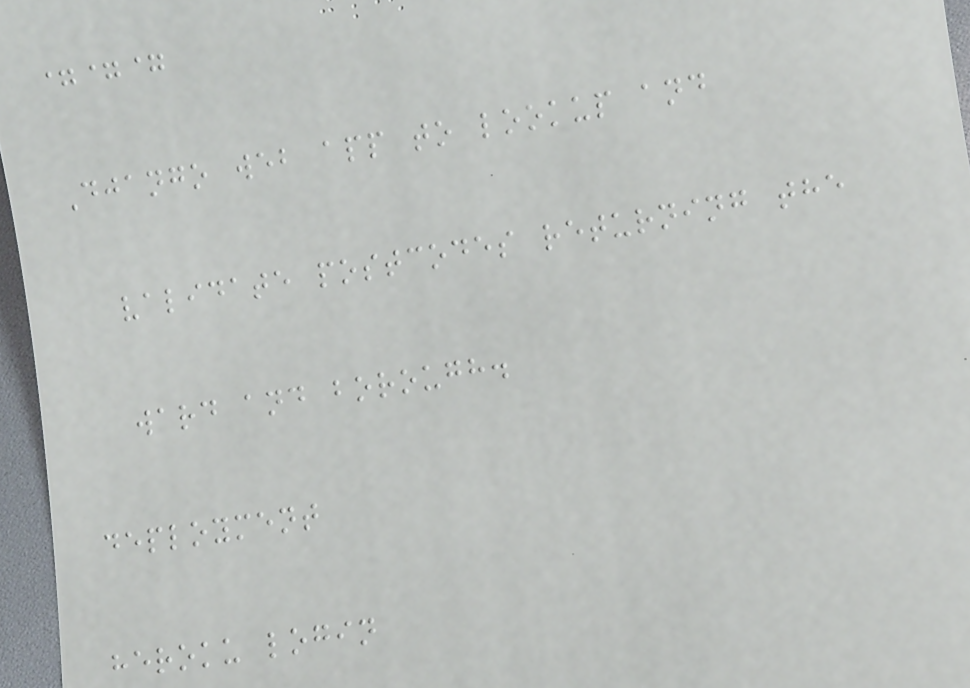===
Django web app to lookup and
validate postcodes returning the
ward and borough.
deployment
heroku login
